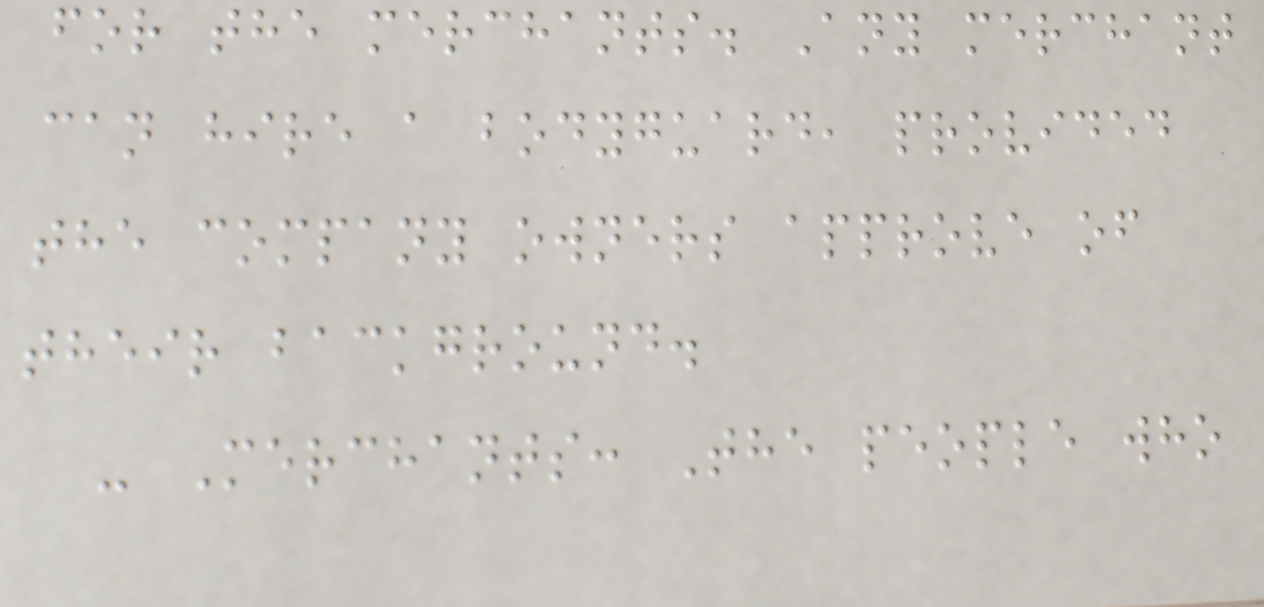for the merchants. Any merchant
can hire a bodyguard, provided
the company owners approve of
their background.
- Merchants: The people who
